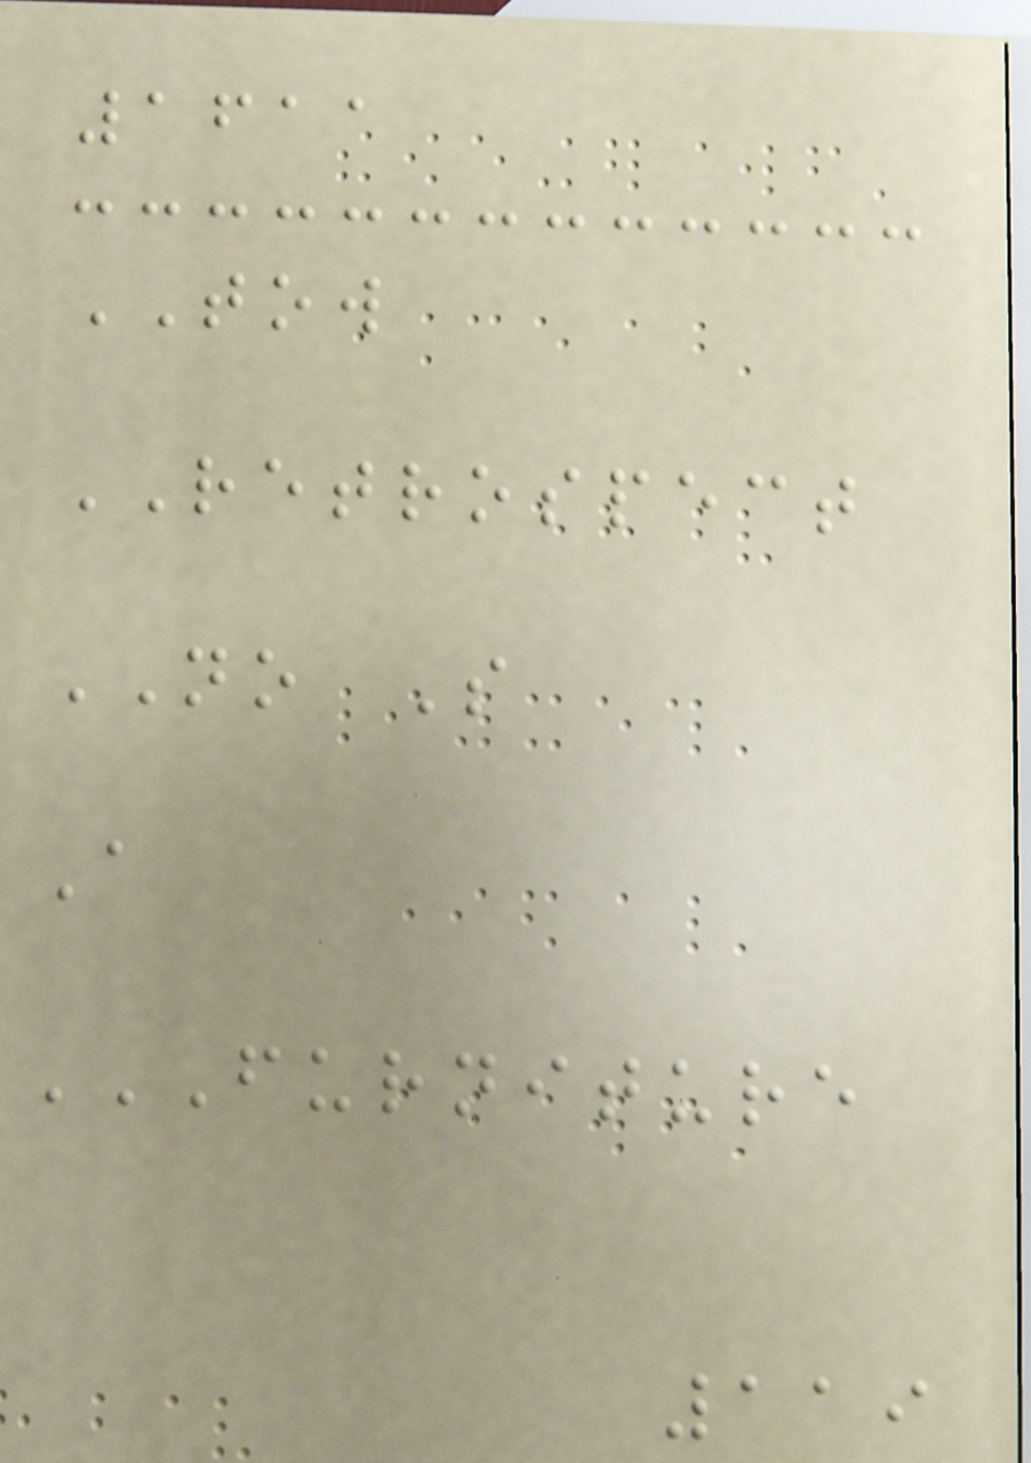1611
TOW
RETROSPECT
NO S
A
FURNITURE
119
